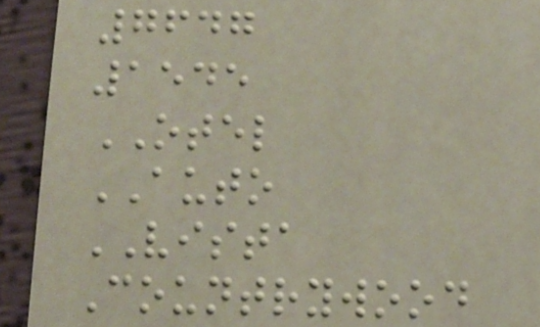7647
1545
OTEL
AUTO
VISTA
Countrywood
